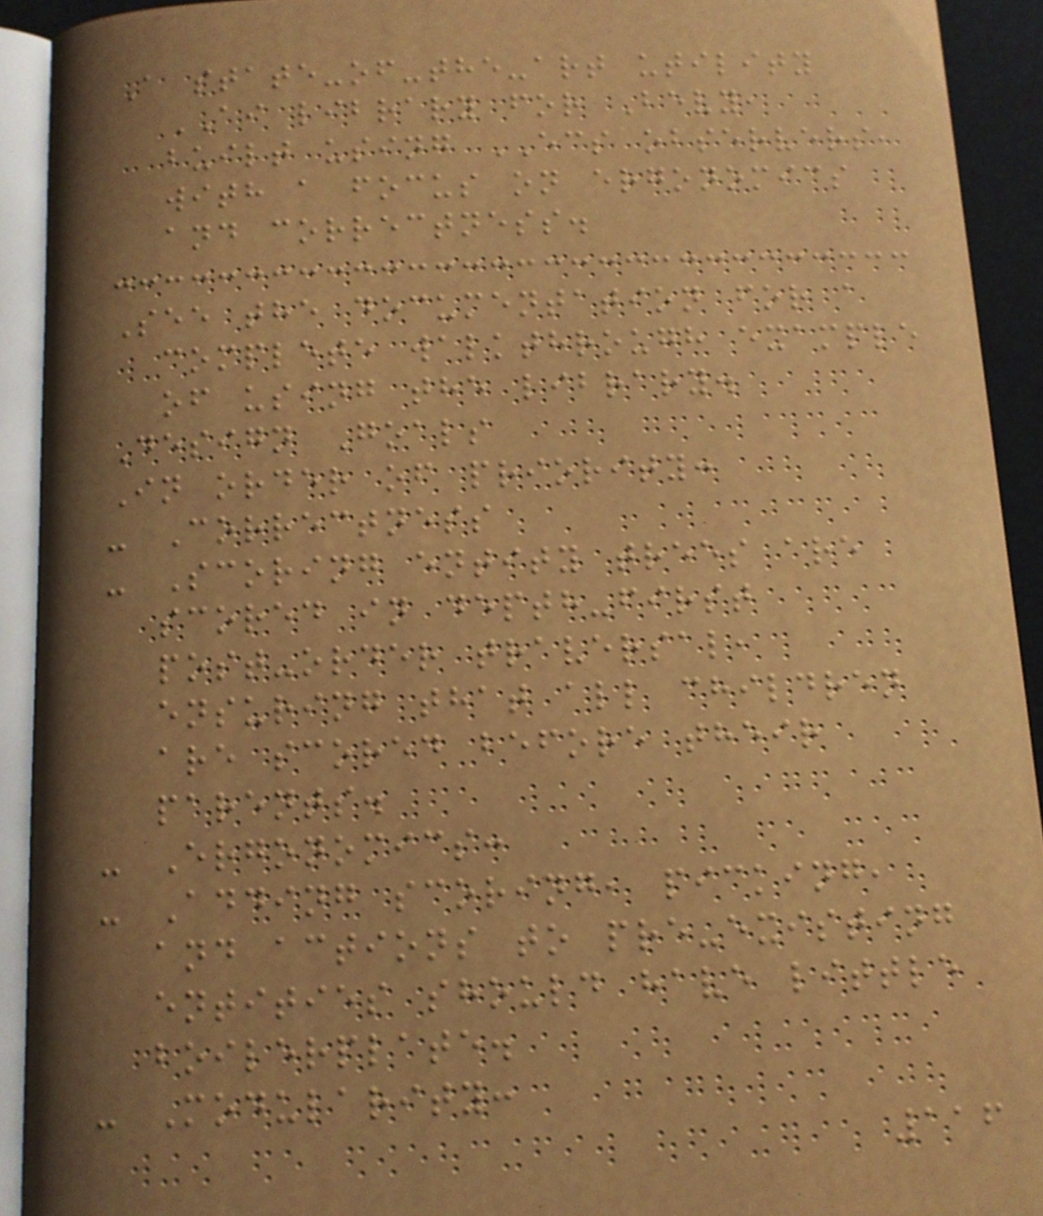A state-of-the-art utility
AI library for Bevy,
built using ECS observers,
with a focus on ergonomics
and correctness.
See the documentation for a
complete walkthrough example
of using the library.
Design Goals
In order of priority:
- Correctness
- Scoring entity trees are
scored in depth-first
post-order traversal,
ensuring that all children
are scored before their
parents.
- Ergonomics:
- Adding scoring, picking,
and actions to pre-existing
entities should have little
boilerplate.
- Modularity:
116
